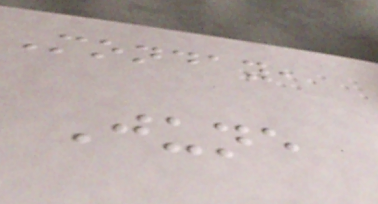Monday,
June
